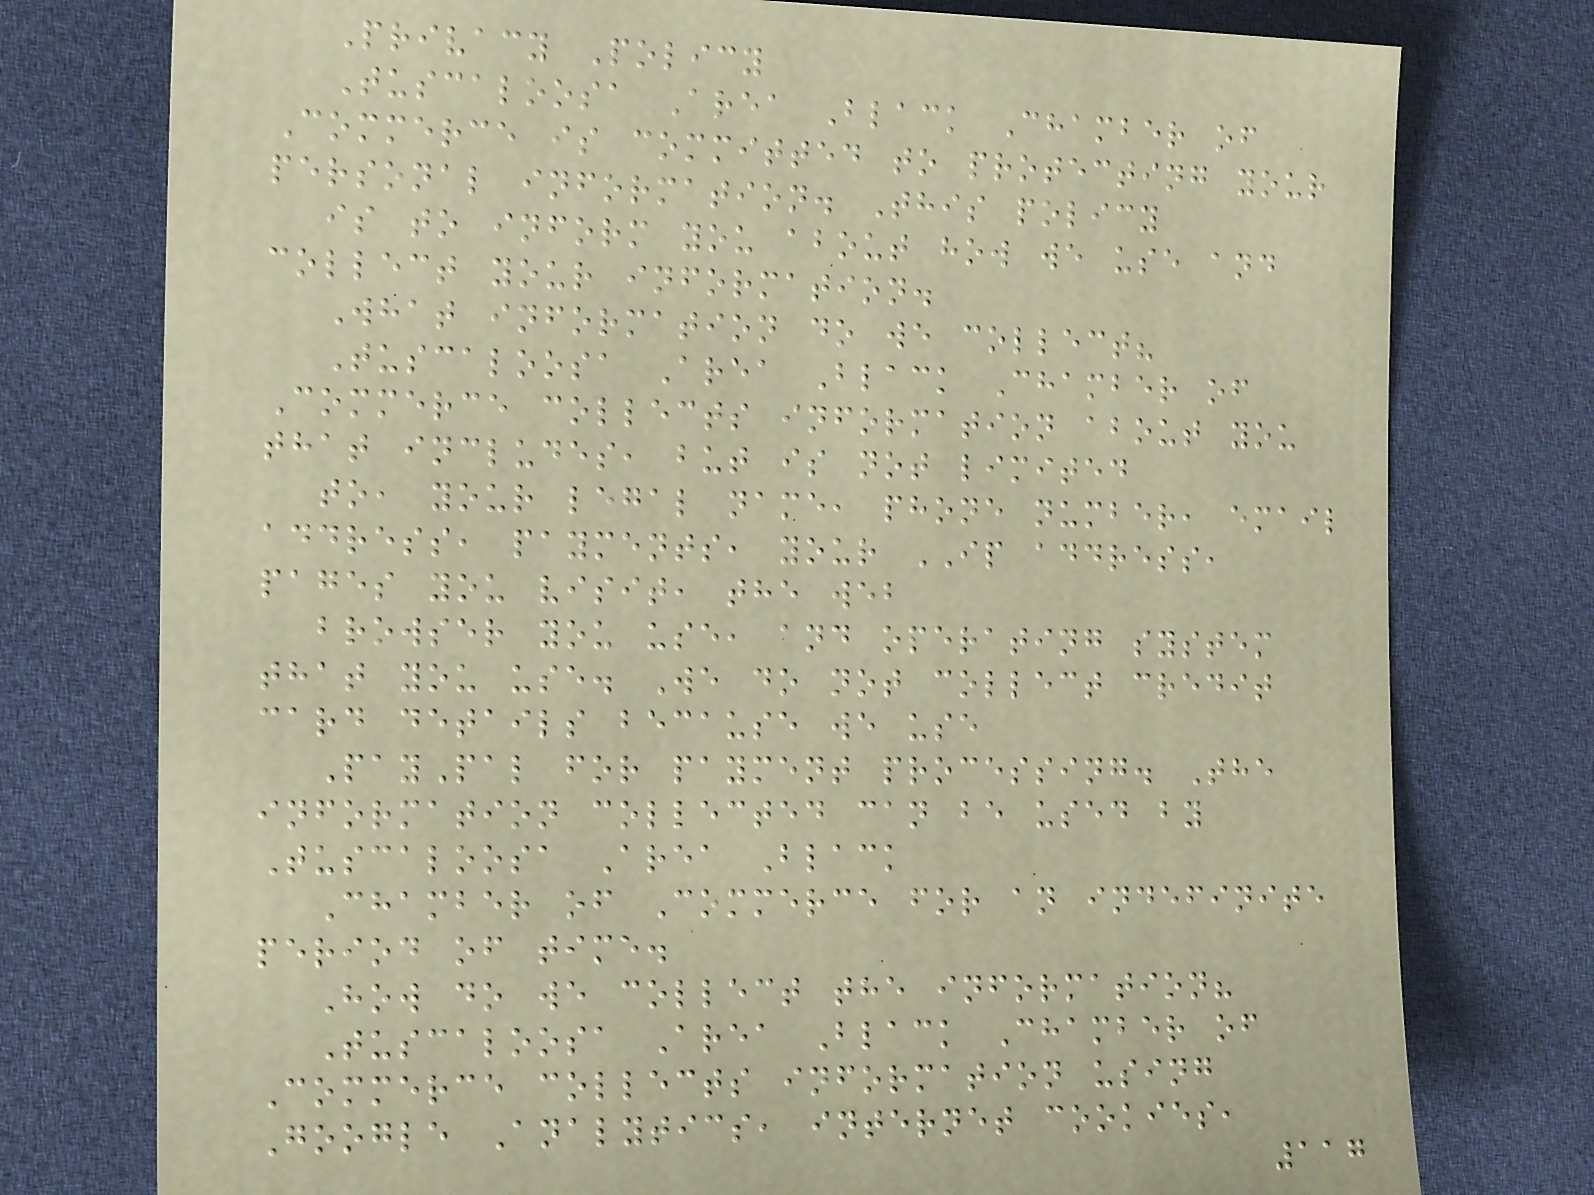Privacy Policy
Tuscaloosa Area Black Chamber of
Commerce is committed to protecting your
personal information. This policy
is to inform you about how we use and
collect your information.
What information do we collect?
Tuscaloosa Area Black Chamber of
Commerce collects information about you
that includes, but is not limited
to, your legal name, phone number, email
address, payments, your IP address,
pages you visit, the web
browser you use, and operating system
that you use. We do not collect credit
card details because we use
PayPal for payment processing. The
information collected can be used by
Tuscaloosa Area Black
Chamber of Commerce for an indefinite
period of time.
How do we collect the information?
Tuscaloosa Area Black Chamber of
Commerce collects information using
Google Analytics, internet cookies,
117
